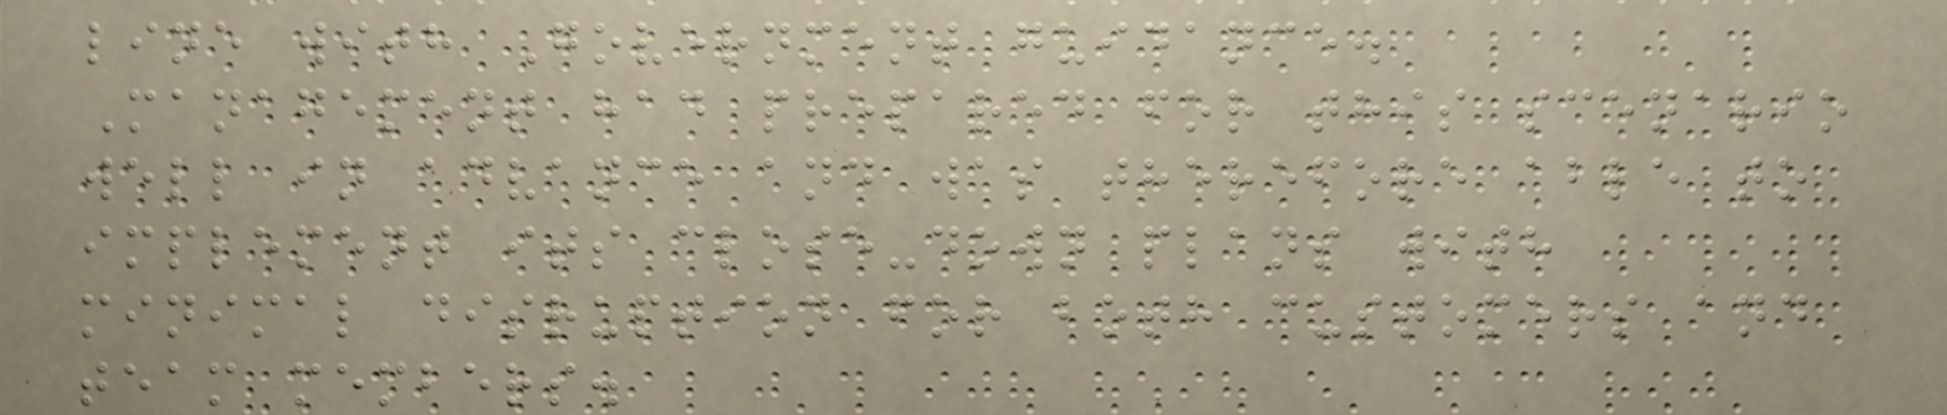line with Government guidance.
Management had prepared for this scenario
well in advance and was therefore able to
implement its close-down plans with
minimal disruption for both customers and
team members.
